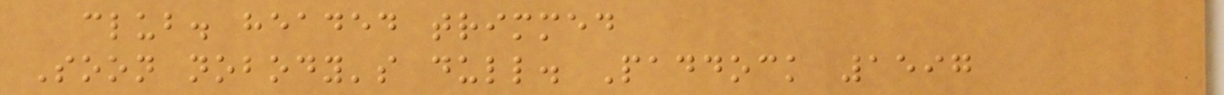club. headed trimmed
Soon nobody's dull. Paddock 1597
